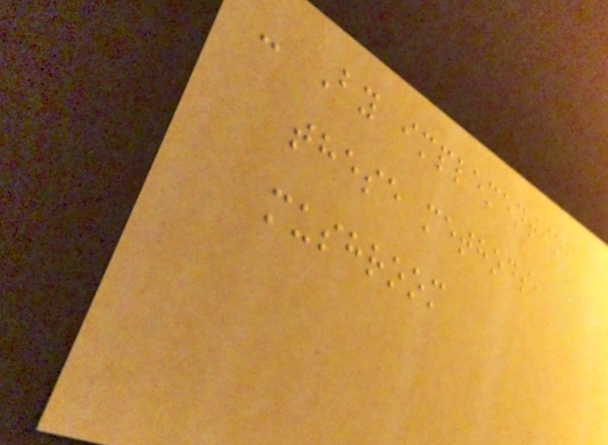- By implementing
these methods,
mushroom
